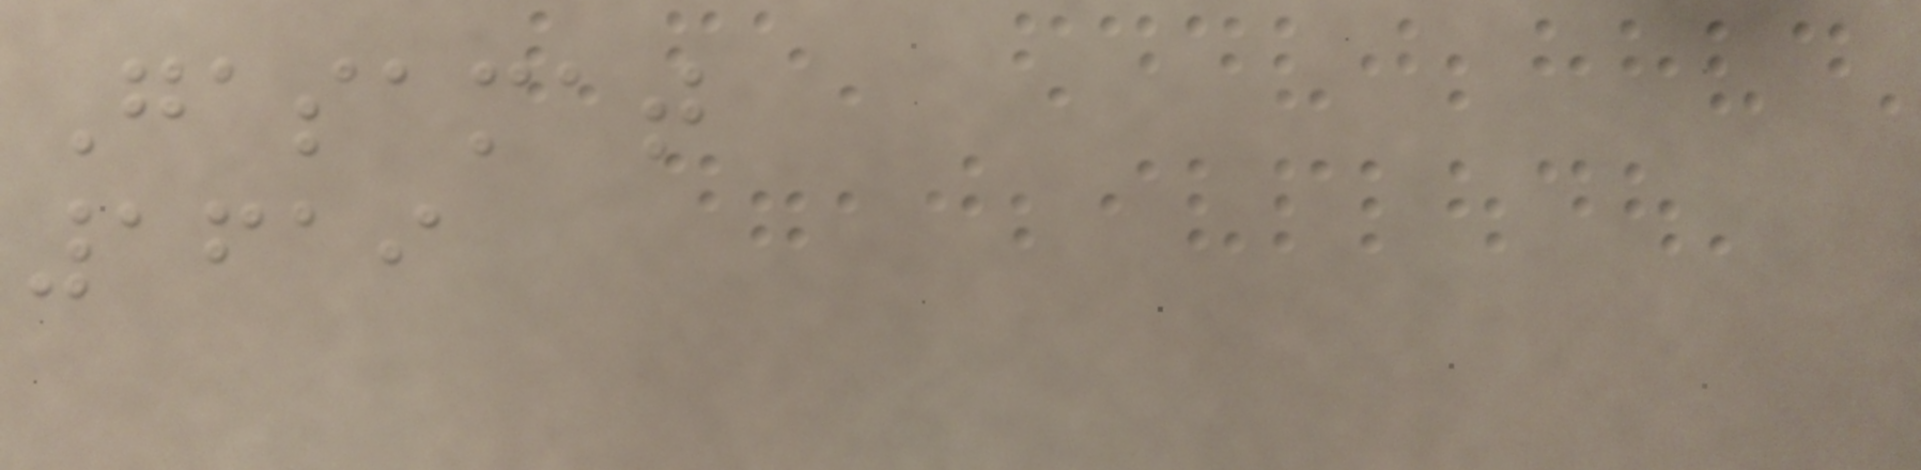Gasamat
1619
